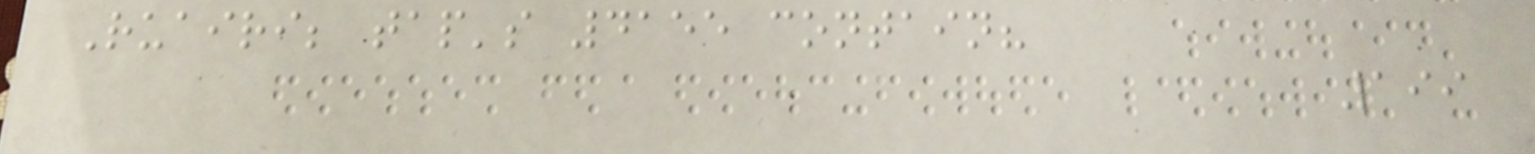Ruairi; tap's 4155 contain?
199
